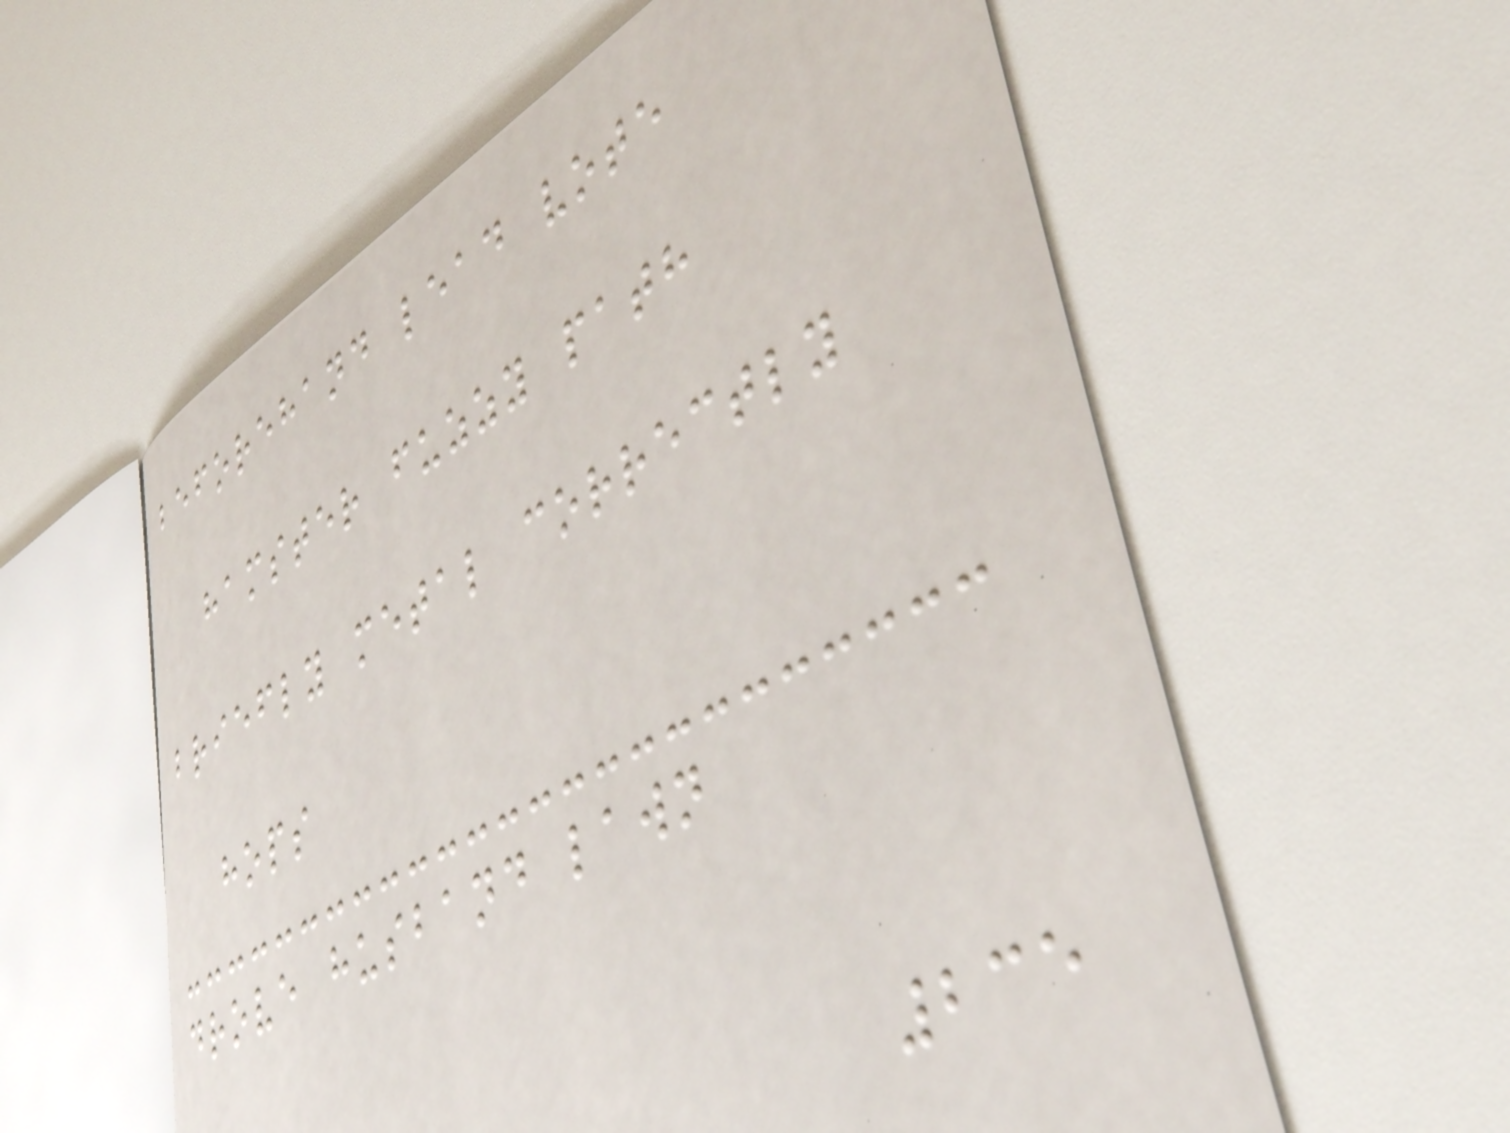beforehand lead vote
hamster fuzzy path
briefly metal correctly
hops
drove husband lawn
235
